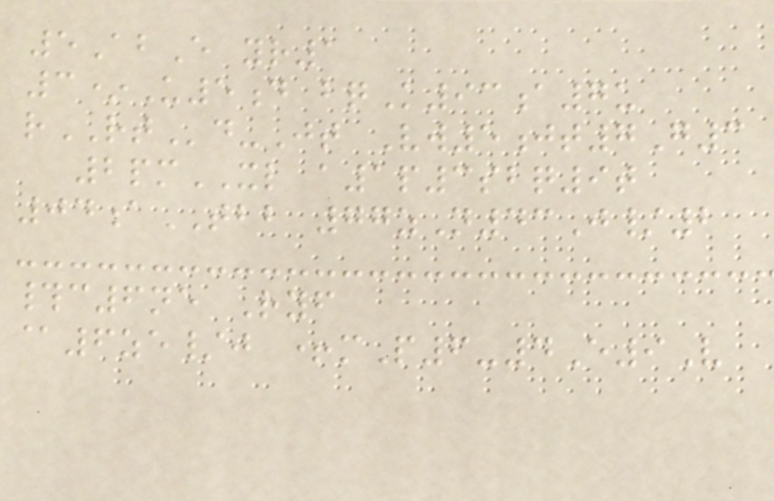5AbE yr1
3*U5d bqK93a7u
rRTd-Jt Vw5jt7G3
2pmXL a1p3sbq9t
04aTBB 77zN43J/2
#c6ne Ryf
@6ze/j +mP6-4E9V
